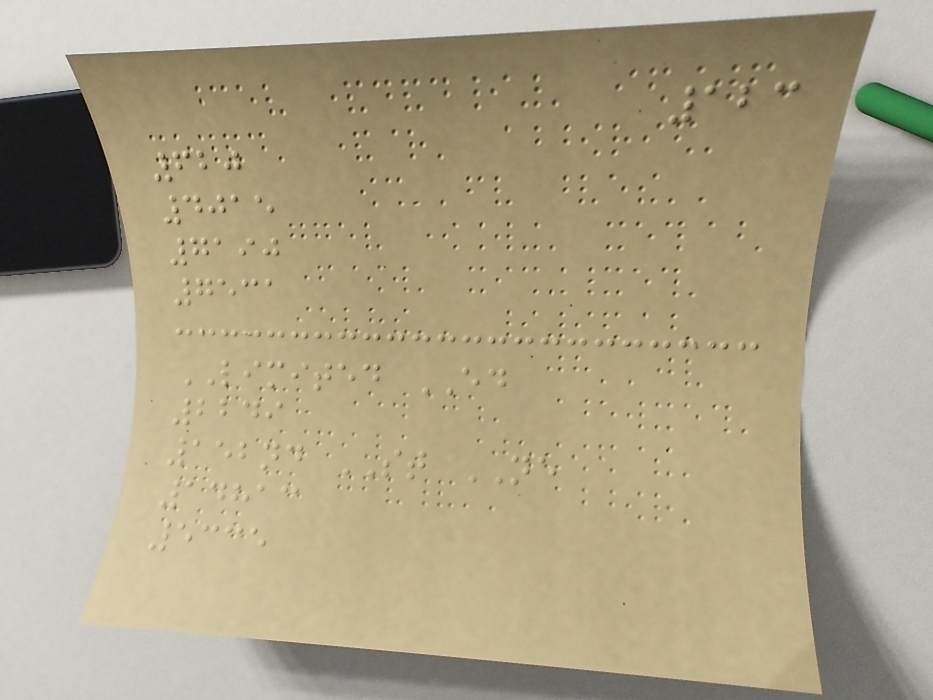123
620
4015
7190
7531
LIMITED ED
2249
152nd ST NE
14813
5335
